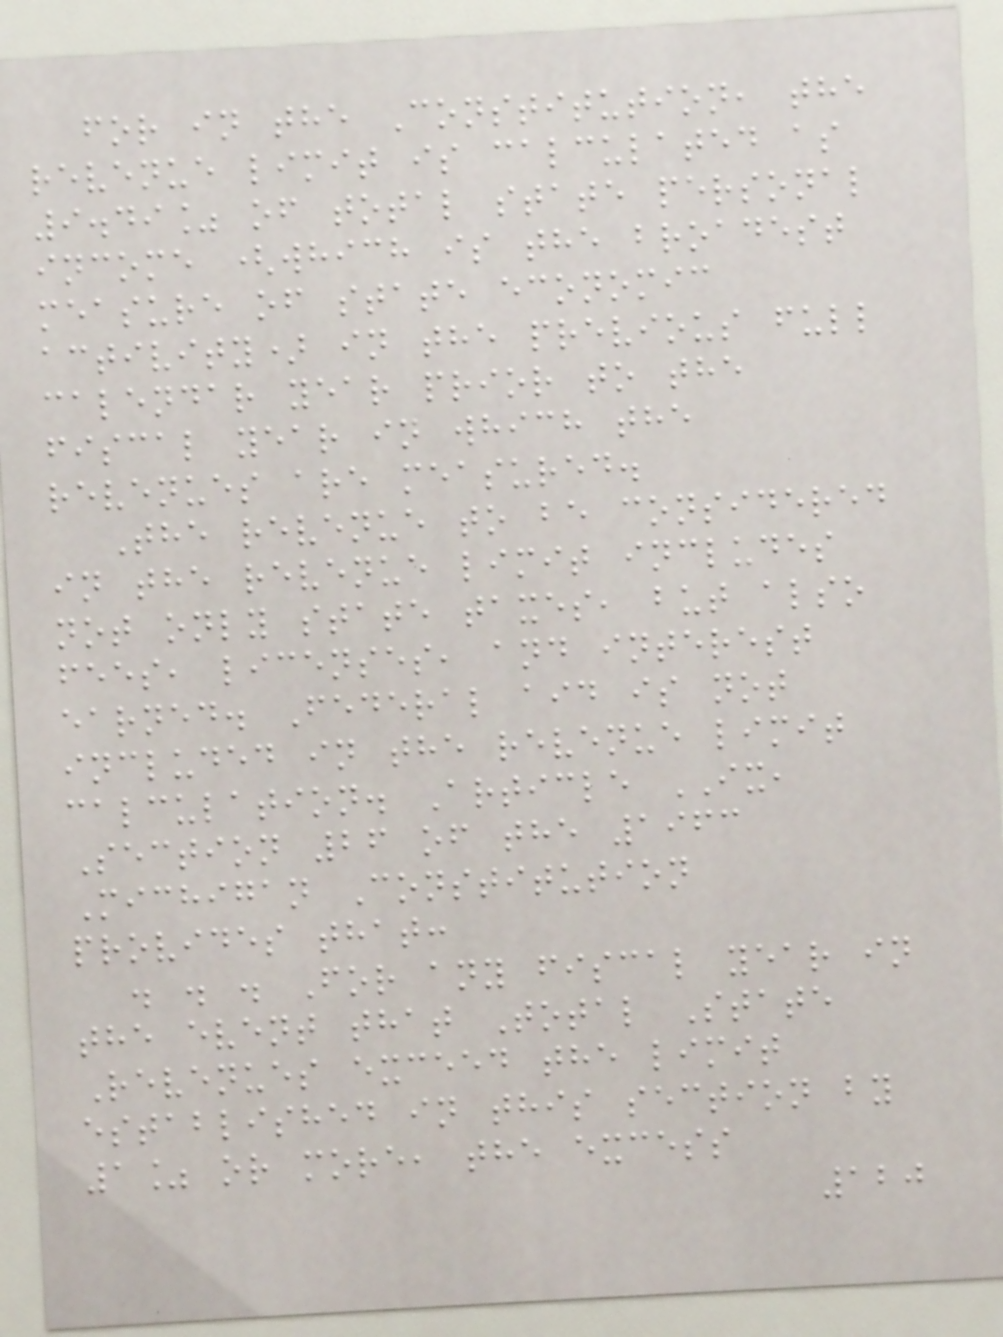for in the Constitution, the
revenue limit is calculated as
9.49% of total state personal
income (which is the broadest
measure of state economic
activity) in the previous full
calendar year prior to the
fiscal year in which the
revenues are measured.
The revenue to be considered
in the revenue limit includes
not only state taxes, but also
fees, licenses, and interest
earned. Federal aid is not
included in the revenue limit
calculation. Article IX,
Section 26 of the 1963
Michigan Constitution
provides that:
. . . For any fiscal year in
the event that Total State
Revenues exceed the limit
established in this section by
1% or more, the excess
120
